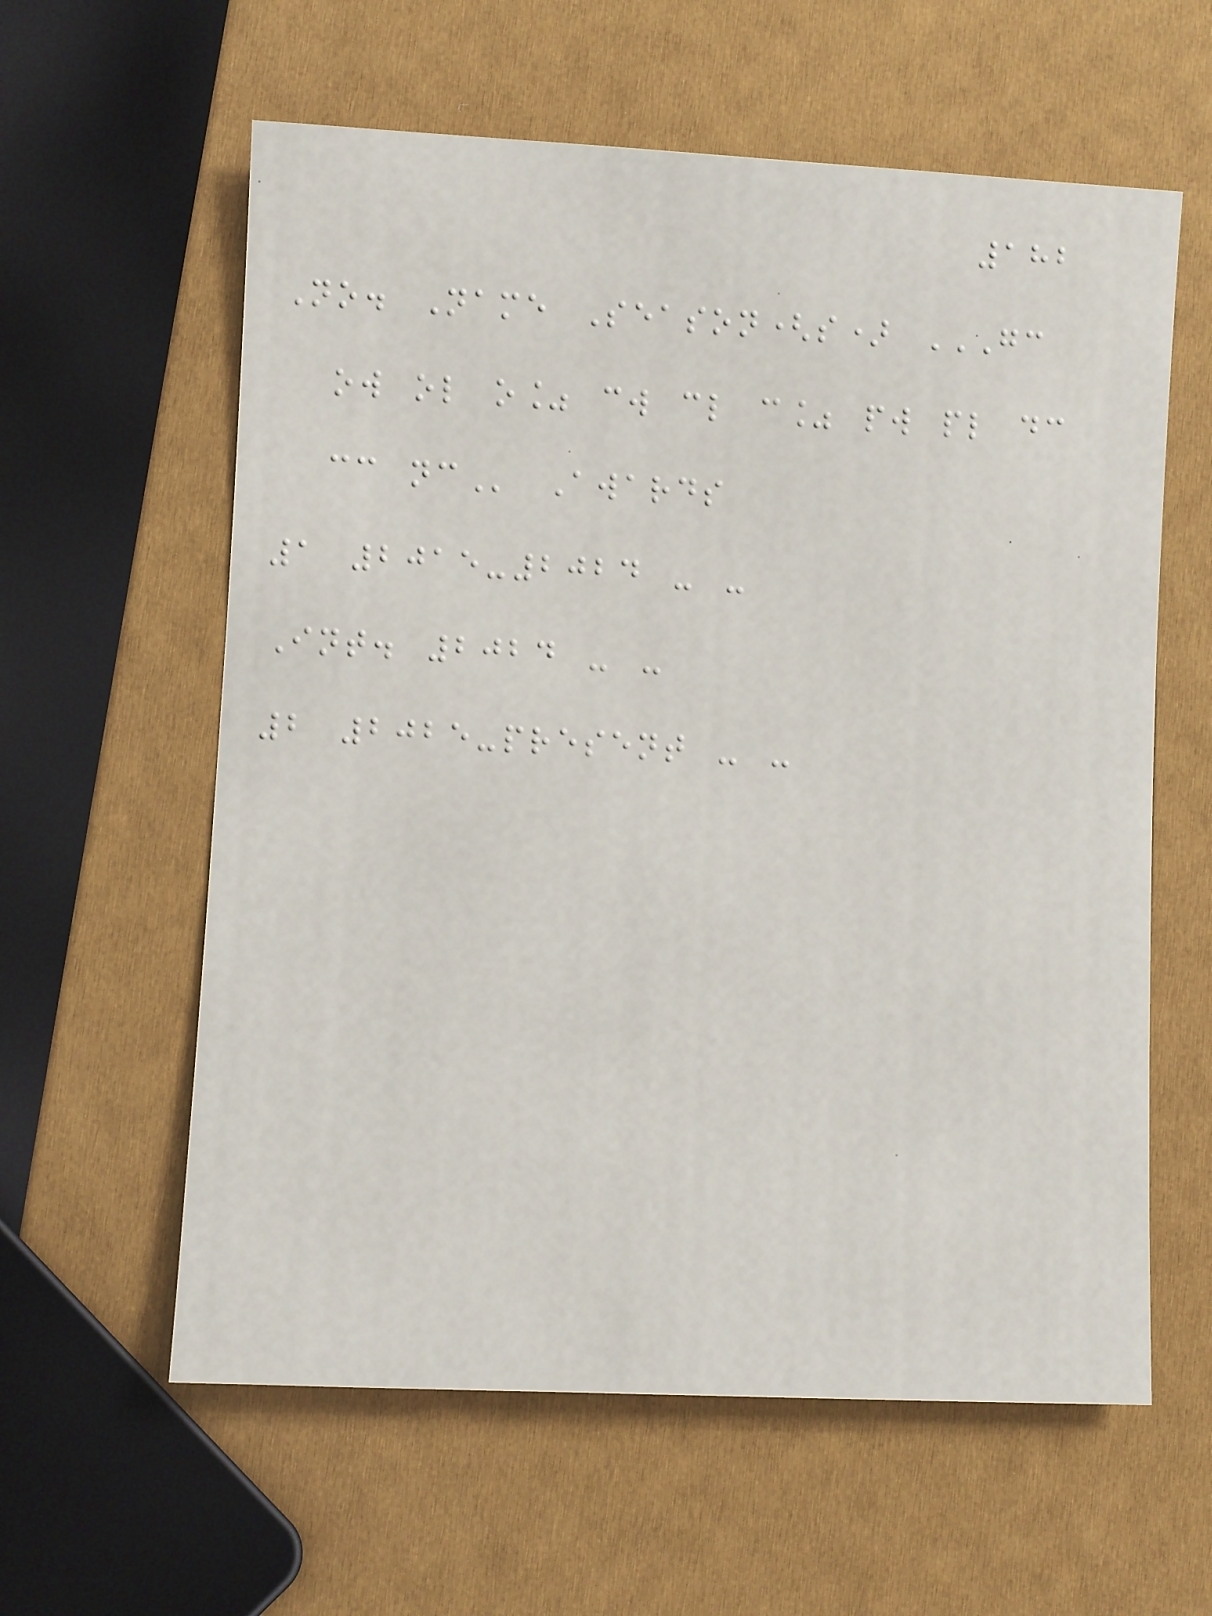182
No. Name Season(s) GC
OW OL O% CW CL C% PW PL DC
CC NC Awards
1 2015-2024 - -
Int. 2024 - -
2 2025-present - -
